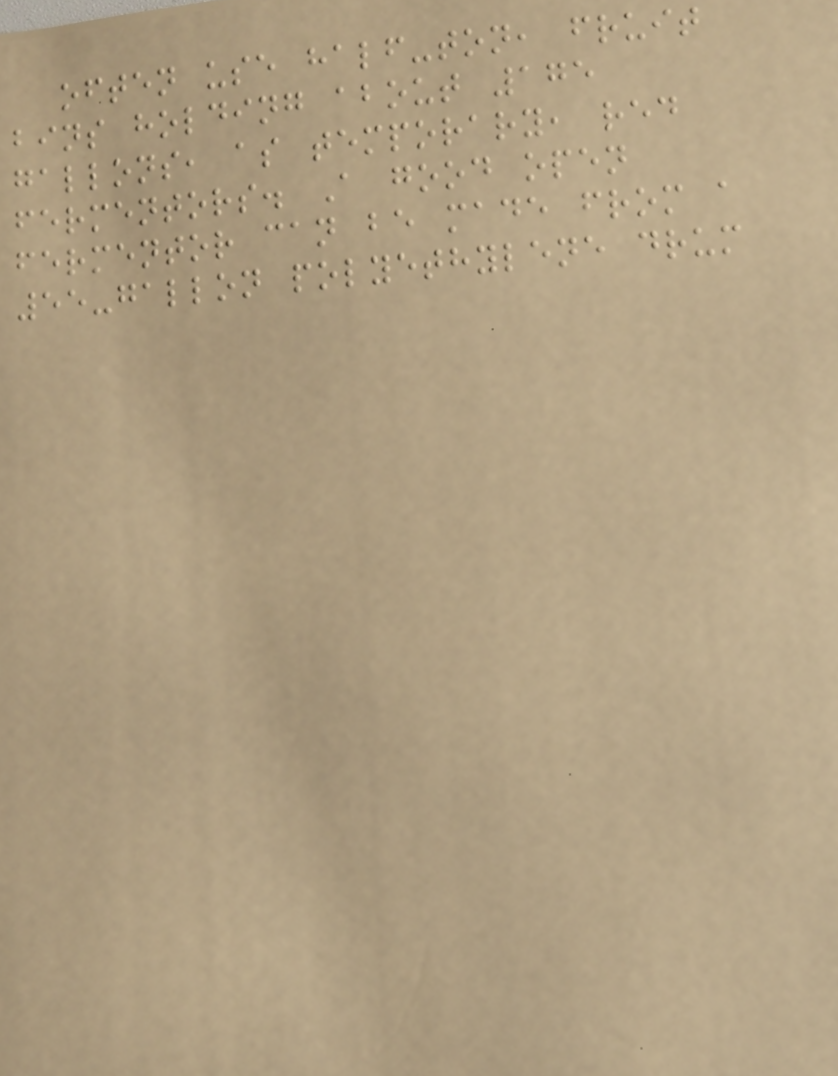often use half-ton, fruit
bins holding about 175
gallons, as temporary, red
fermentors. A good open
fermentor can be made from a
55-gallon polyethylene drum
